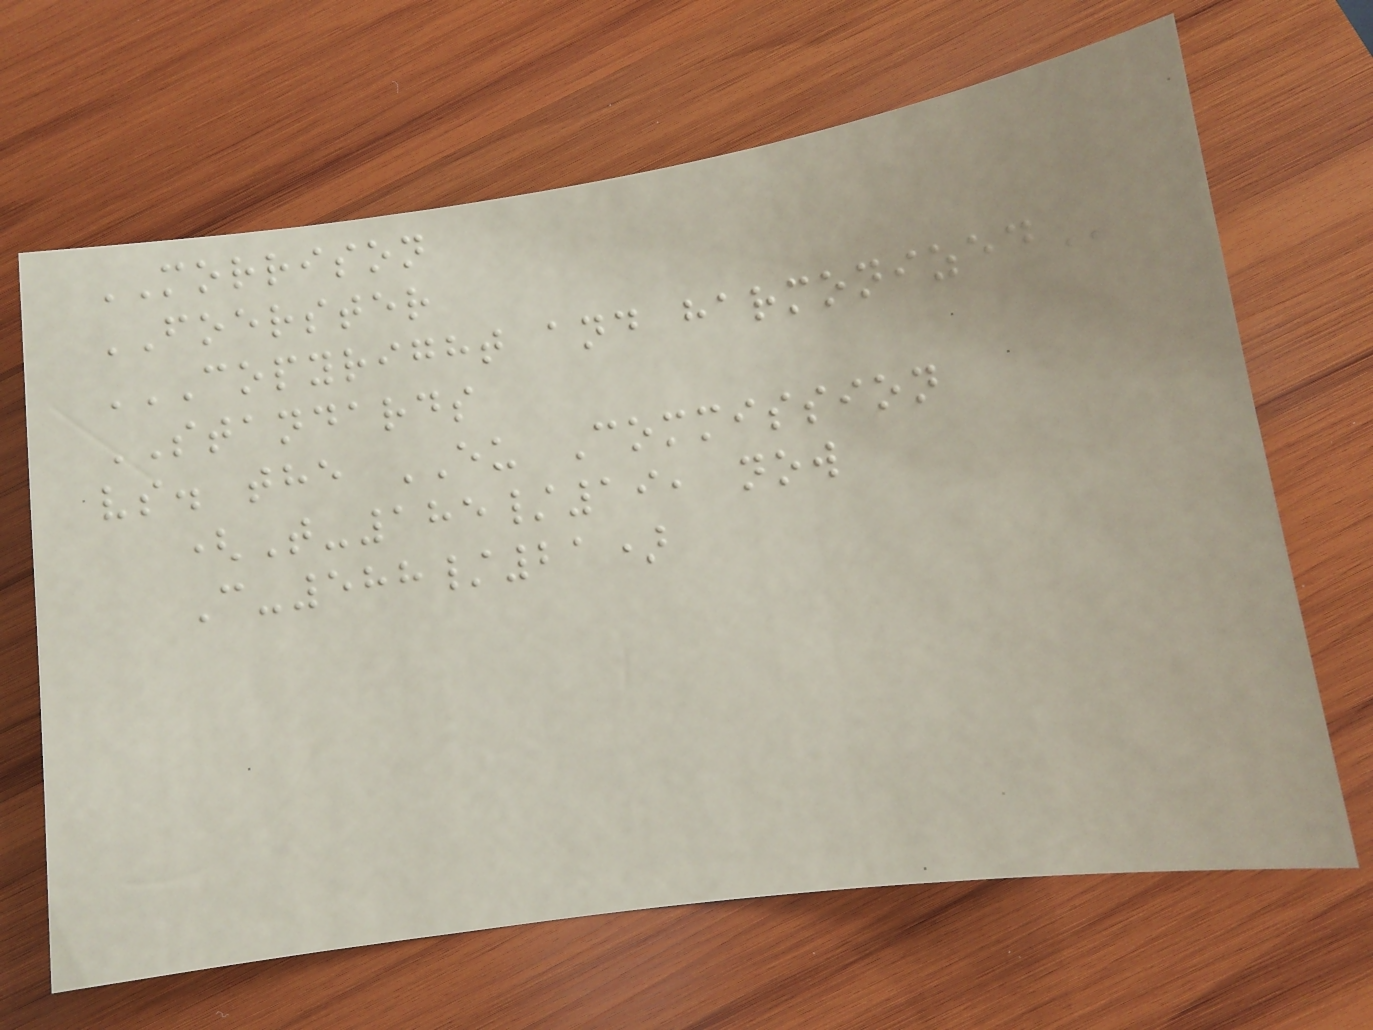MORRISON
FOERSTER
COPYRIGHT AND HARMONIZED
STANDARDS
vs. the EU Commission
(T-185/19, now
C-588/21)
